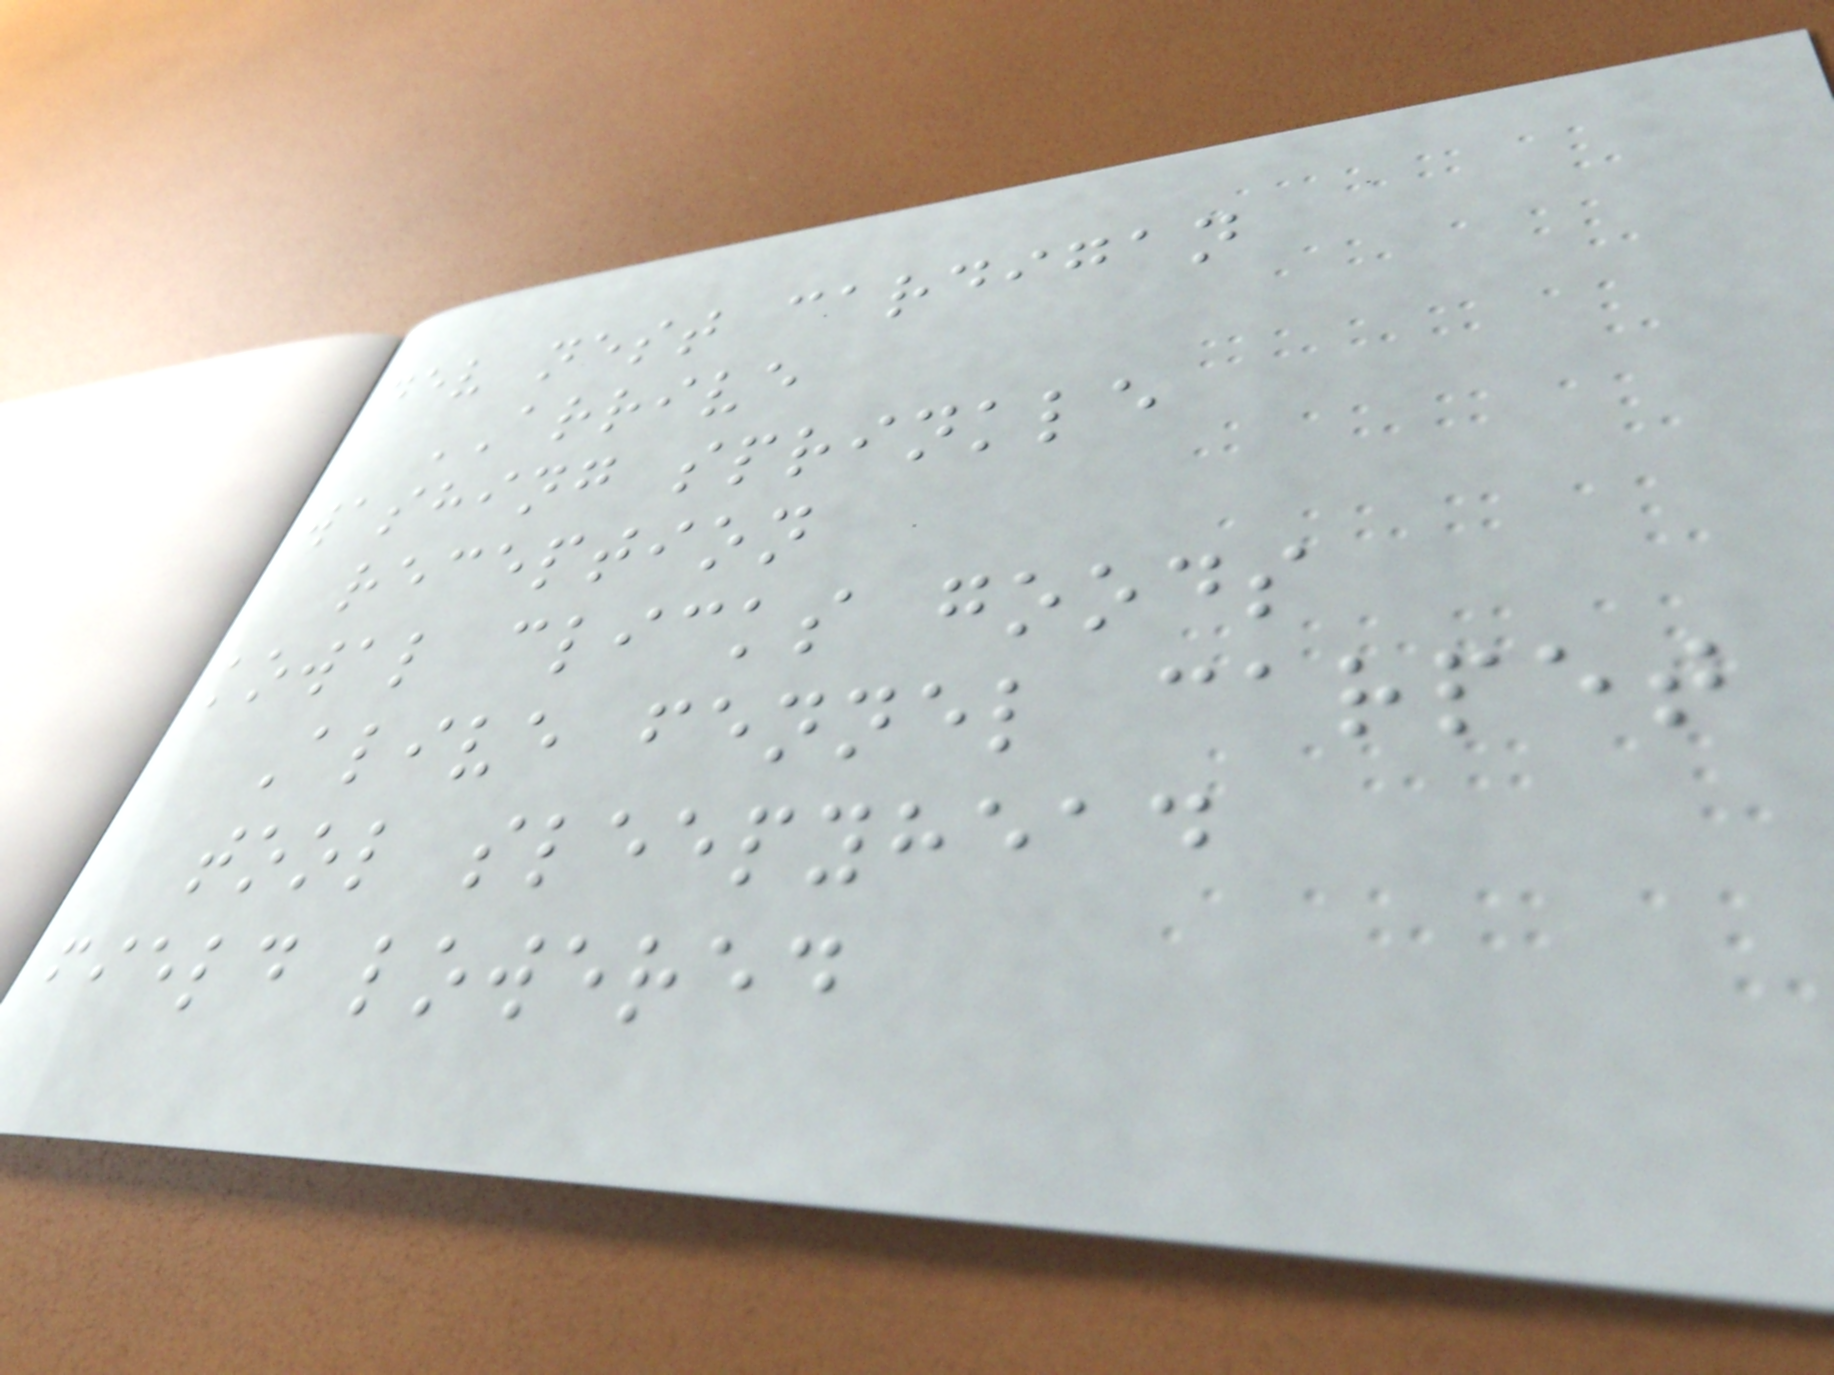dev nest cardigan
ARRIVE
washing sprinkle
reception
kowal clicks goods
Alive fennel carpet
tool sleepyhead
field lowered
